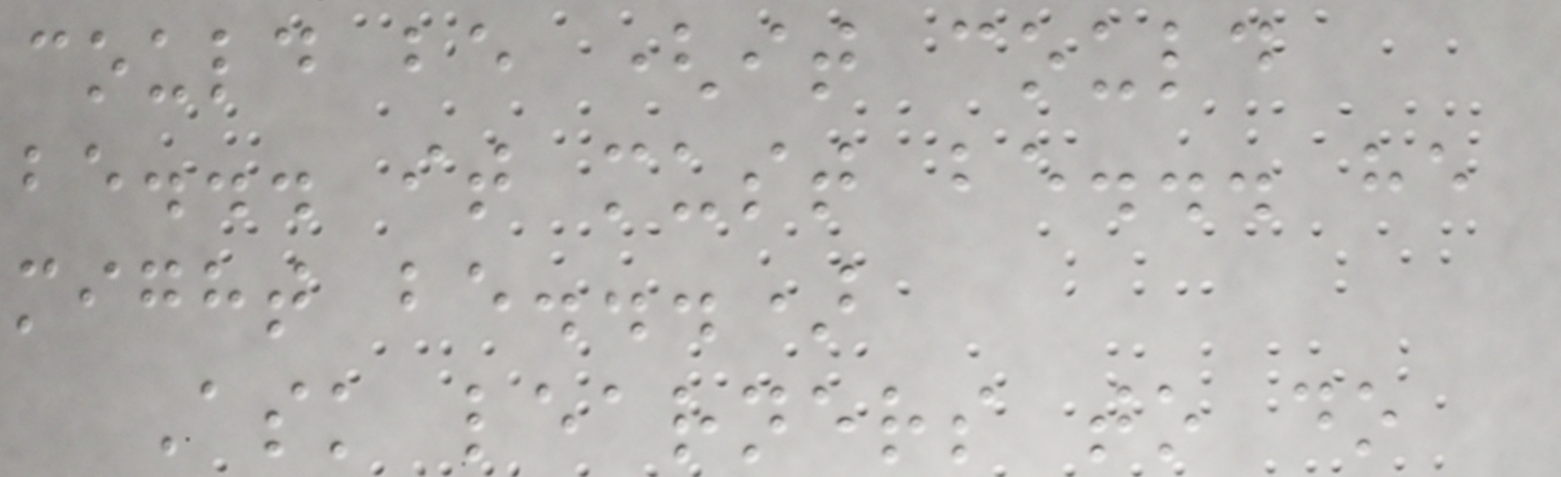could be (it could
be... it must be... he
might be...)
Ask learners to do
